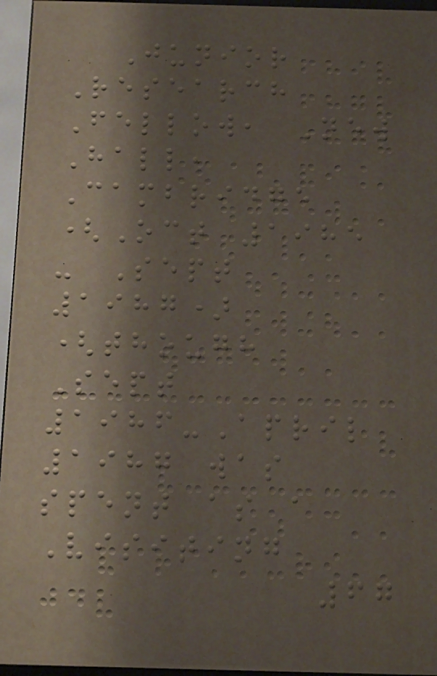Junior
Research
Fellow, New
Hall,
Cambridge
(Oct 1985
- Sept
1987)
(though
Sept
1986-April
1987 was
spent as a
Visiting
67
